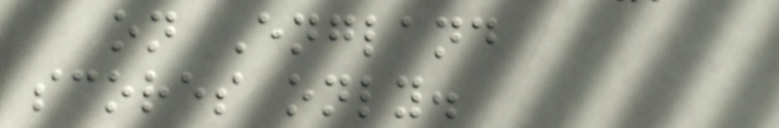on England
scores only.
